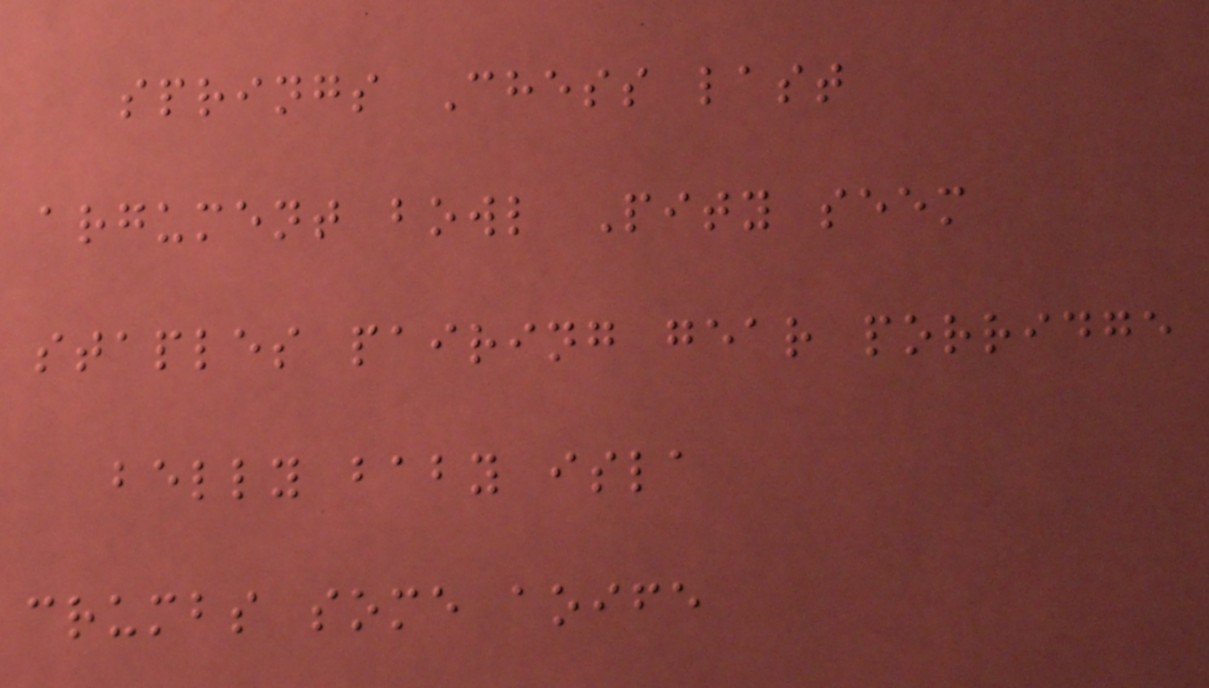springs Chess last
argument bowl Pity seem
staples pairing gear porridge
belly baby isla
crumbs some aoife
